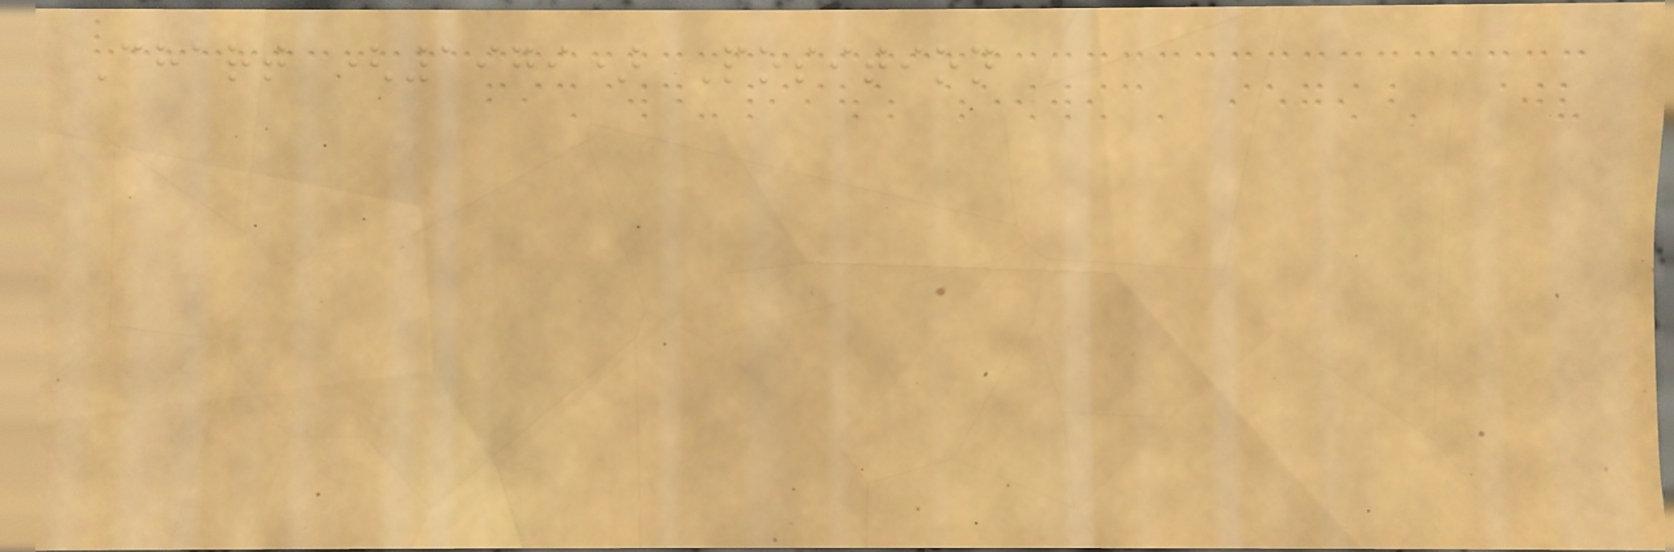Chart (1979) Position
